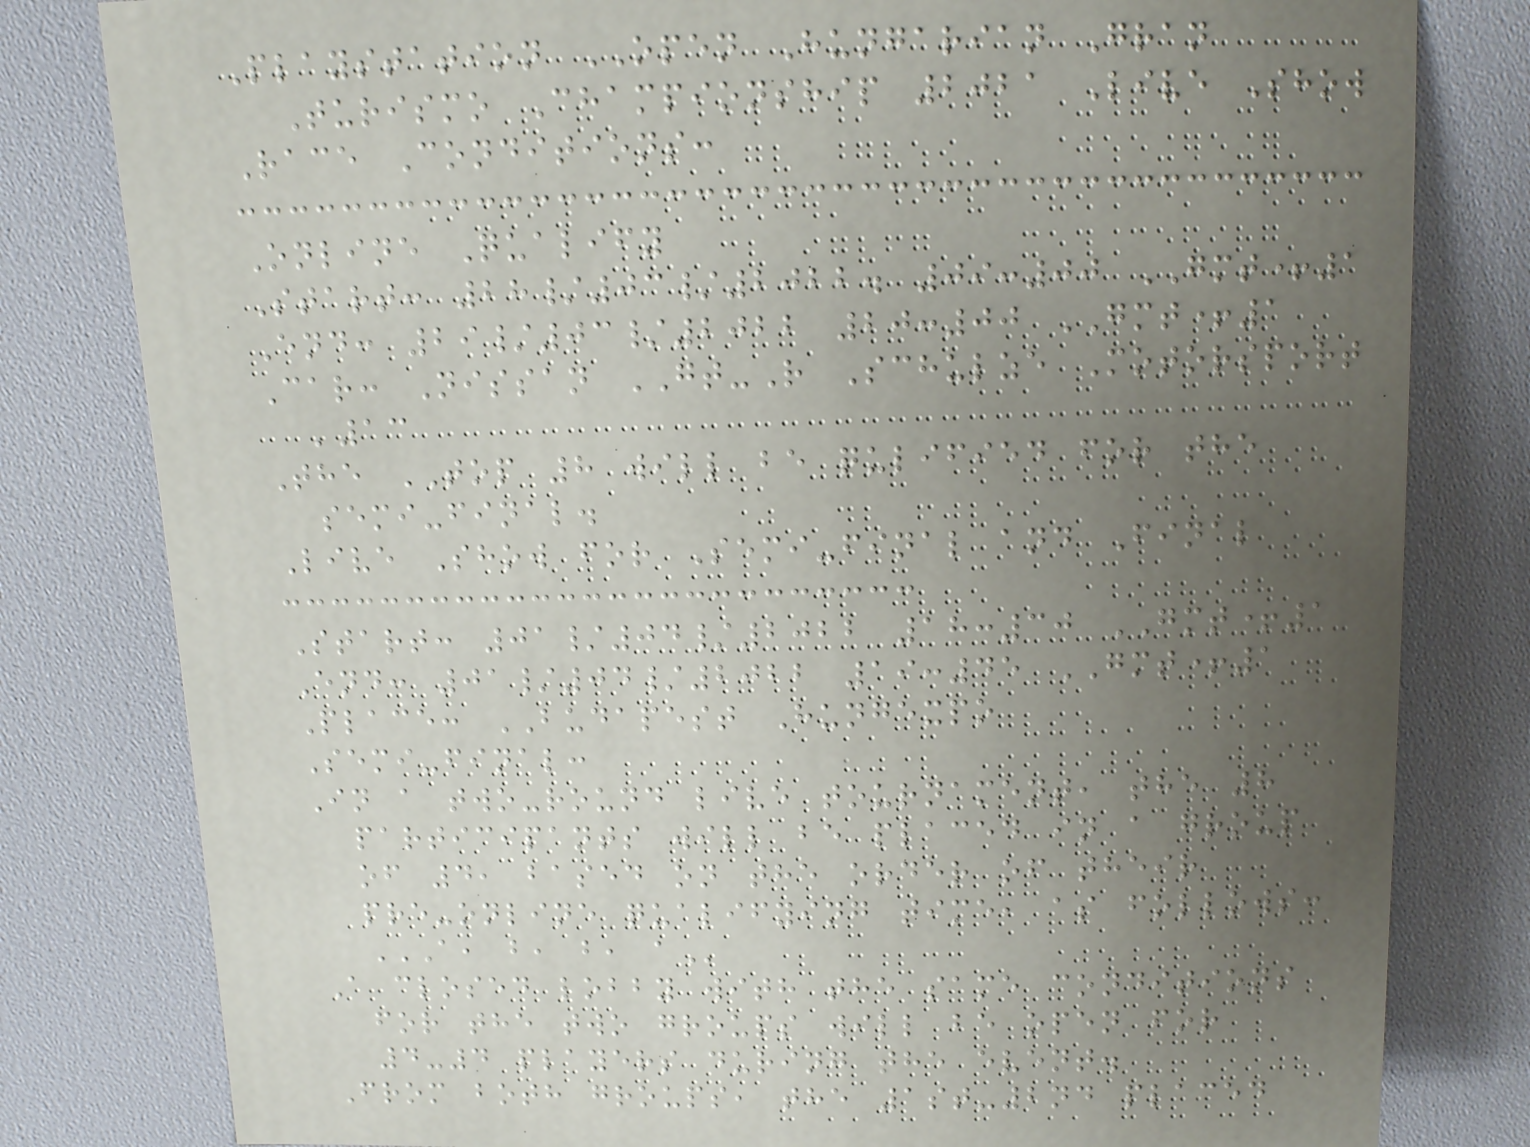Playstation OPEN Hungarian Gran
Turismo Championship 2021 Live Show
Race Conditions:
Online Qualify
Start: 28/03/2022. 09:00 GMT+1
End: 29/03/2022 20:00 GMT+1
Car: Nissan GT-R Schulze Motorsport
'13
The TOP 8 will be qulified for the
semi-final.
Live Show for Semi-final and Final
Start: 01/04/2022 18:30 GMT+1
End: 01/04/2022 19:45 GMT+1
Place: BUDAPEST Hungexpo
Semi-final:
In a two-round live tournament, the 8
participants will be placed in a group
of 4, based on the order of their
pre-online qualifying time, as follows:
A, B, B, A
A closed lobby with the same conditions
for the two groups will be open for
4-4 players during the event.
From both groups, the 1st-2nd placed
